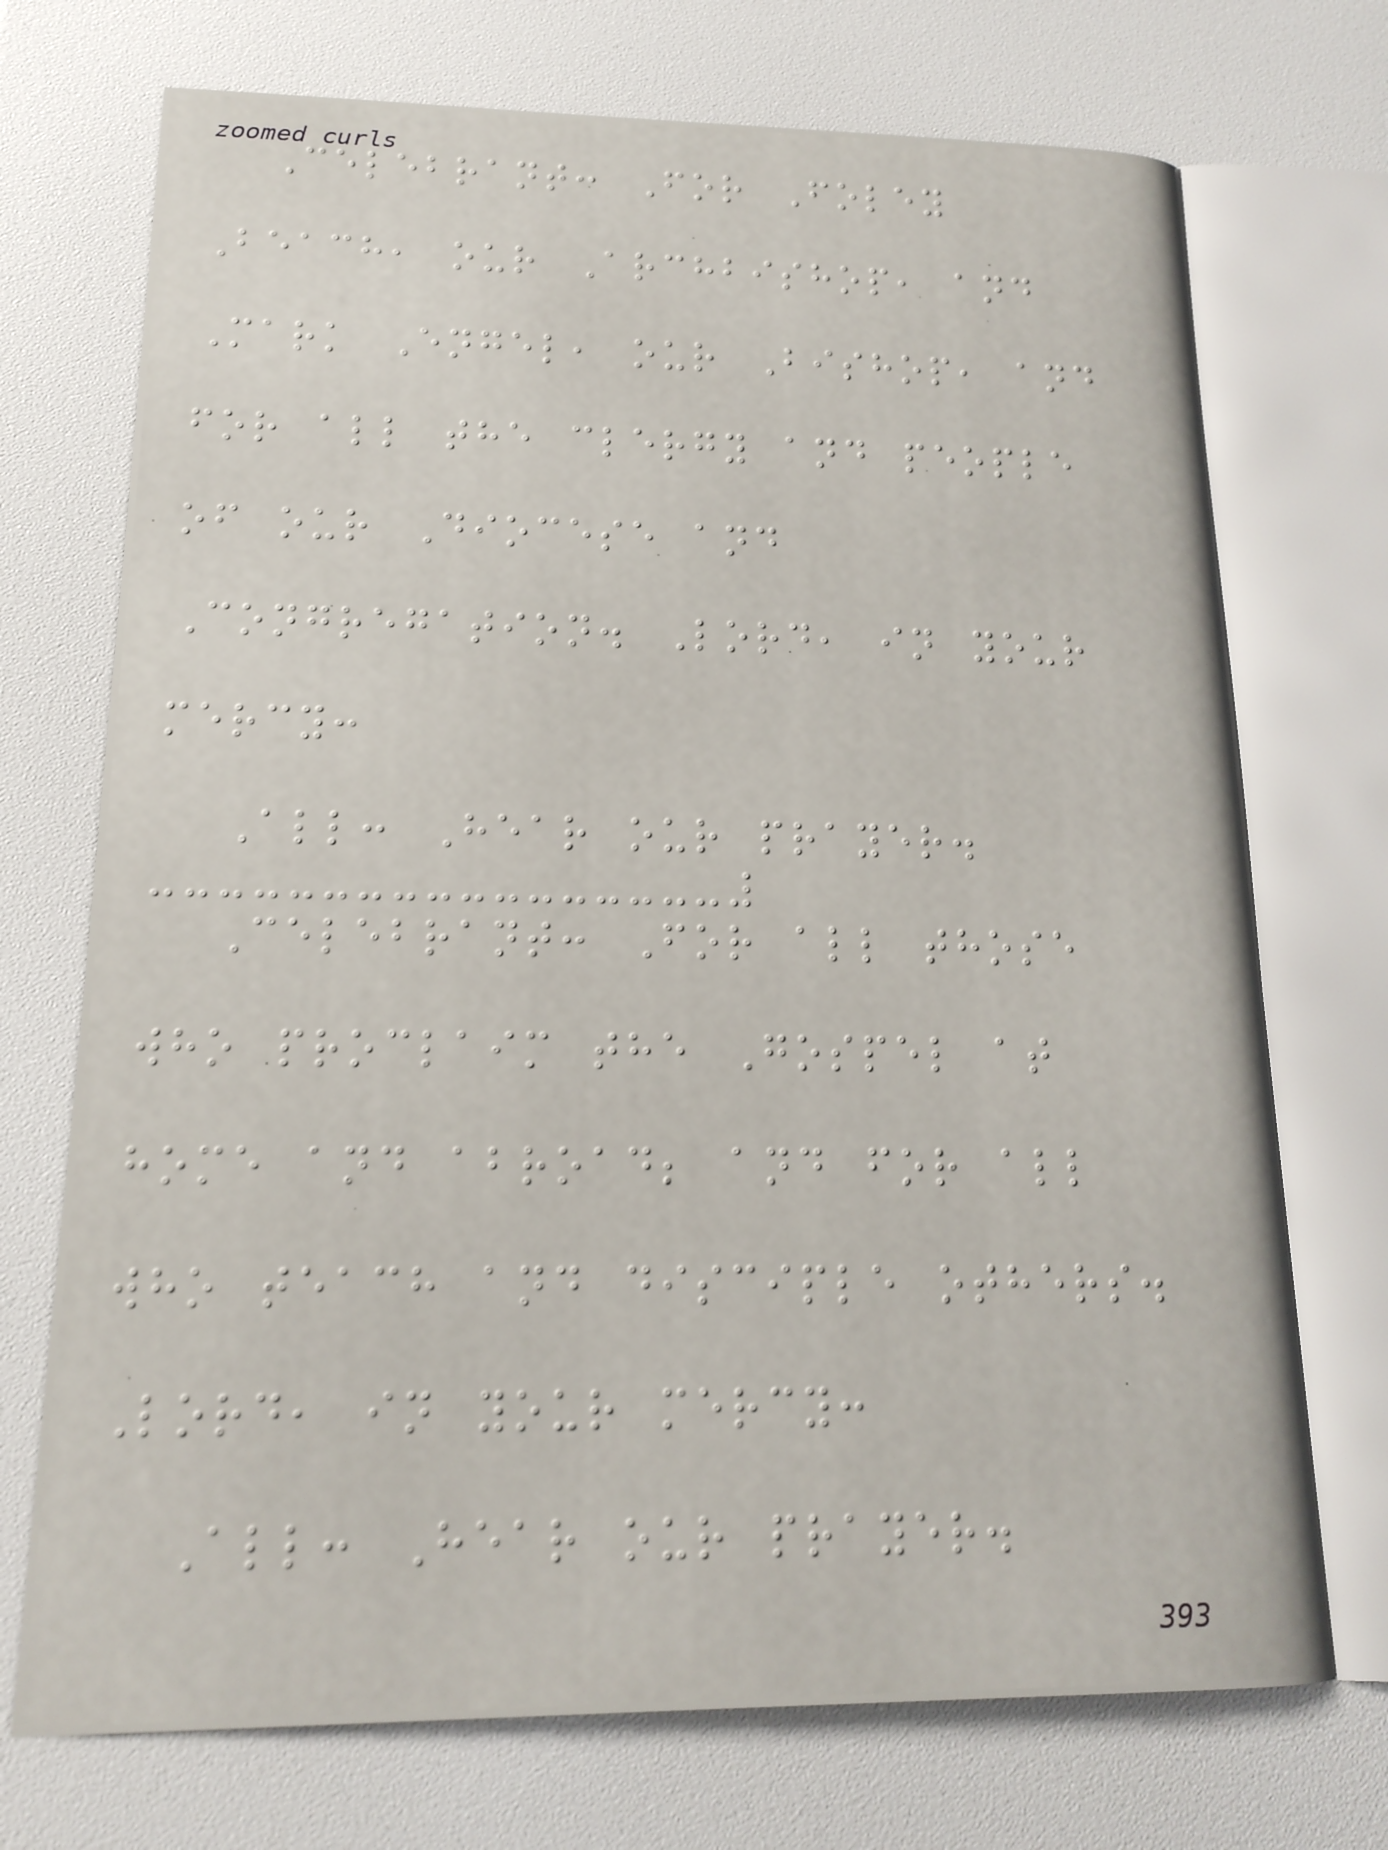Celebrant: For Foley
Beach, our Archbishop, and
Mark Engel, our Bishop, and
for all the clergy and people
of our Diocese and
Congregation. Lord, in your
mercy:
All: Hear our prayer.
Celebrant: For all those
who proclaim the Gospel at
home and abroad; and for all
who teach and disciple others.
Lord, in your mercy:
All: Hear our prayer.
